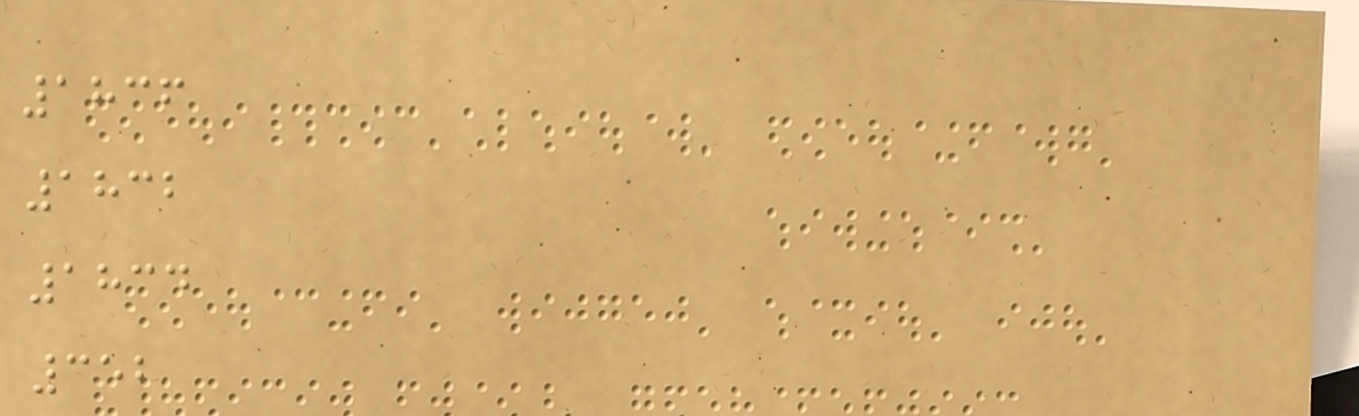1836
1832
1834
352
